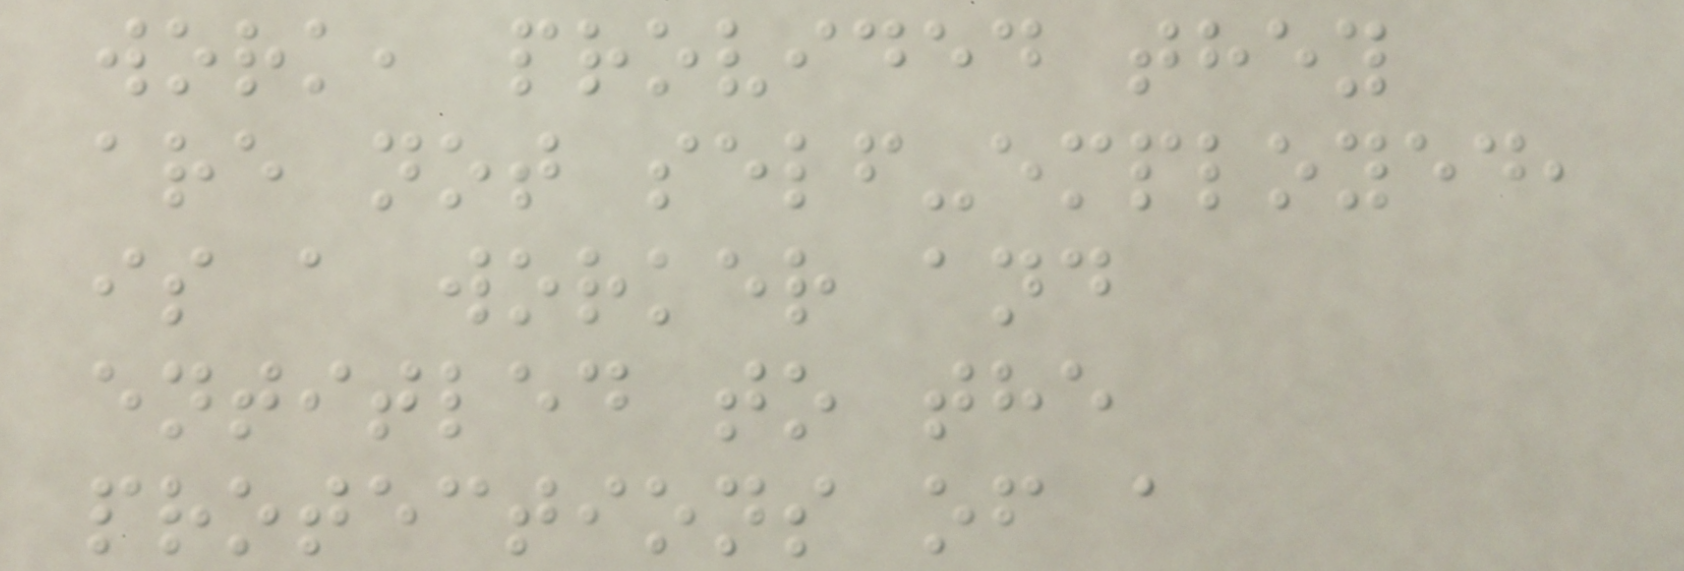work, provided they
are not self-employed,
is a worker and
entitled to the
protections of a
